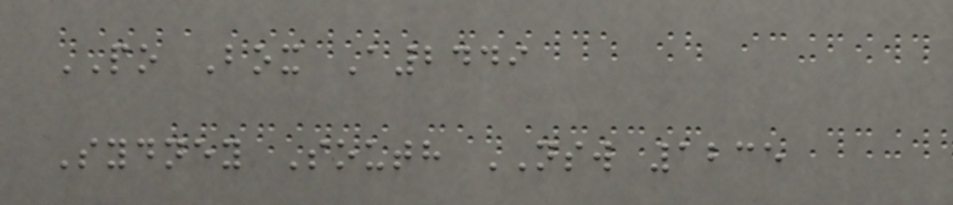PO Box A2449
Sydney South NSW 1235
